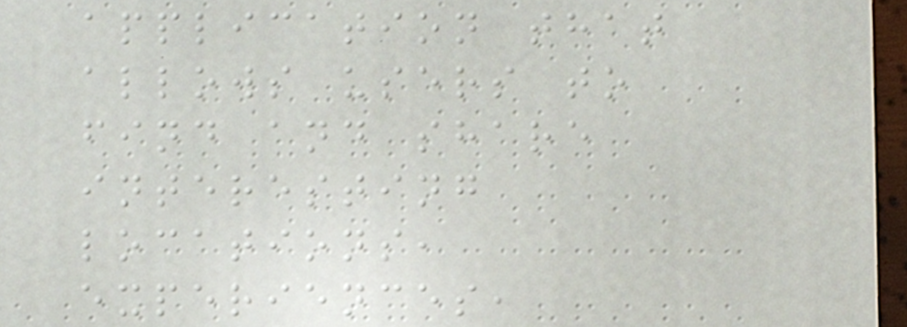application that
allows users to
find and share
interesting
locations,
experiences,
